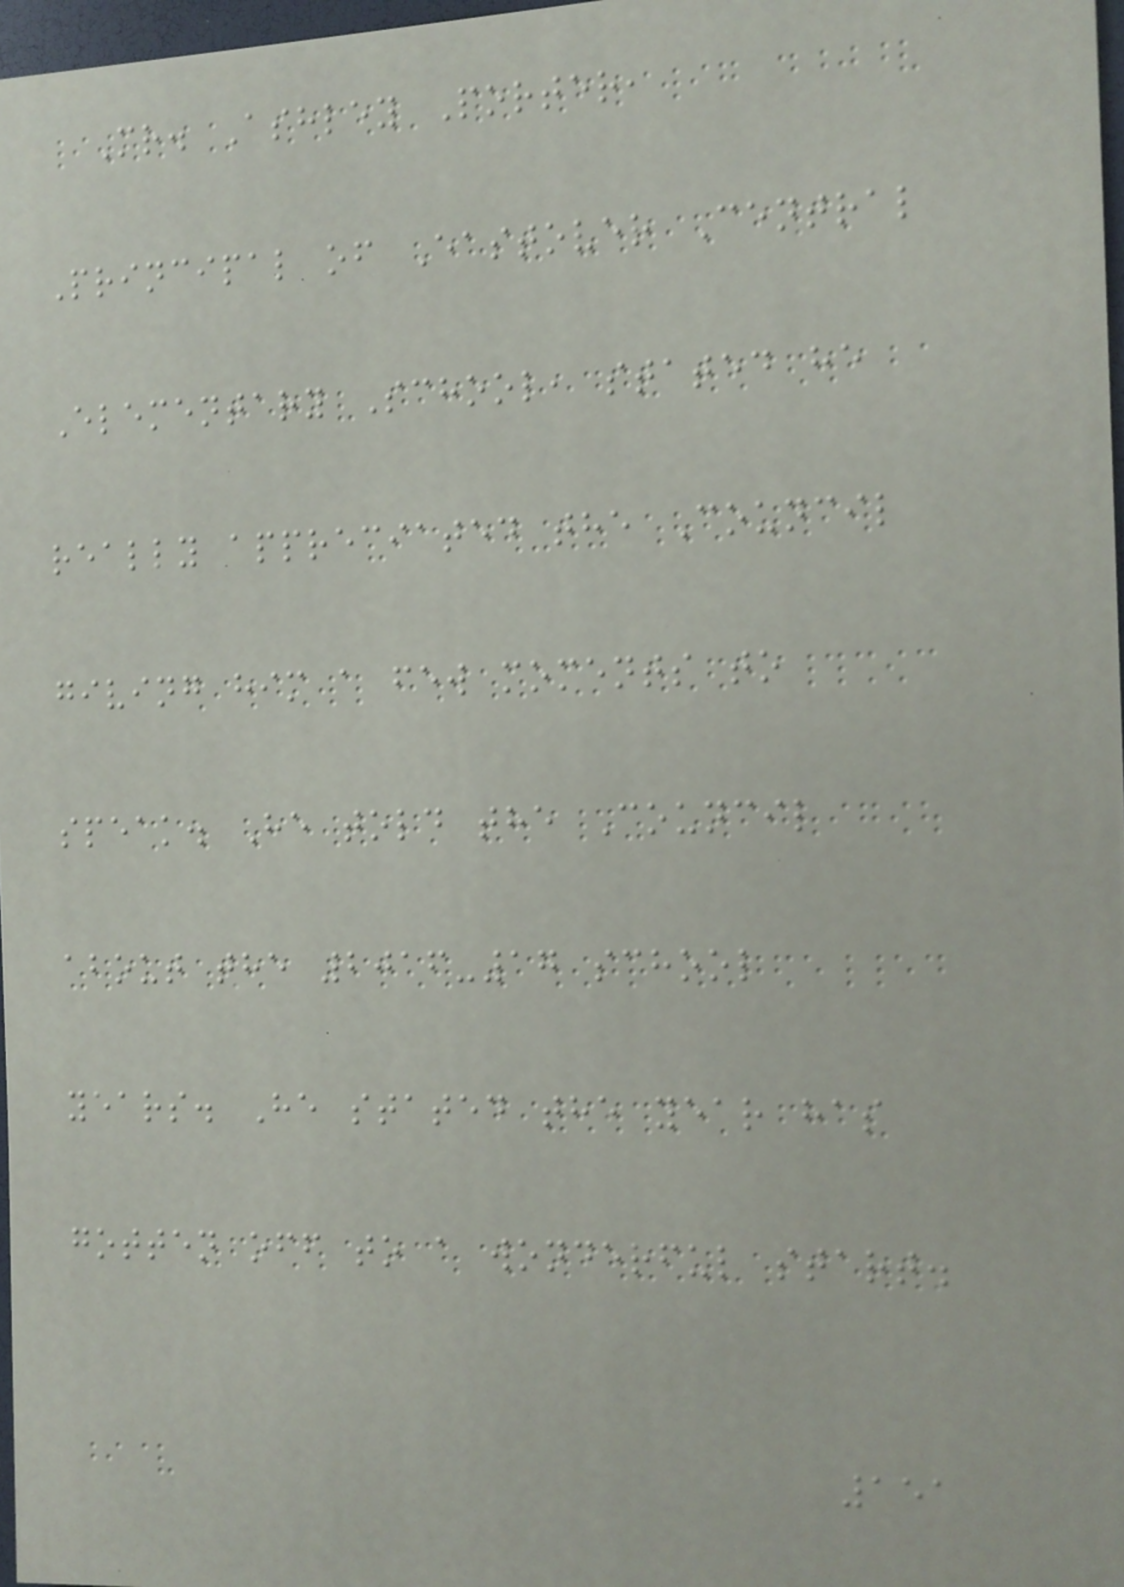Mr. Ashley Porter,
Principal of Eastover Central
Elementary School, stated he
really appreciated the Council
giving him a few moments to
speak. He told the Council
about the 2016-17 school
years. He stated the year has
gotten off to a wonderful start.
151
